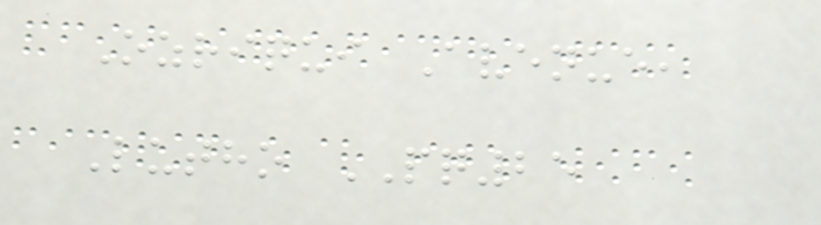Ozriqui Avenue,
Lutho PQ25
